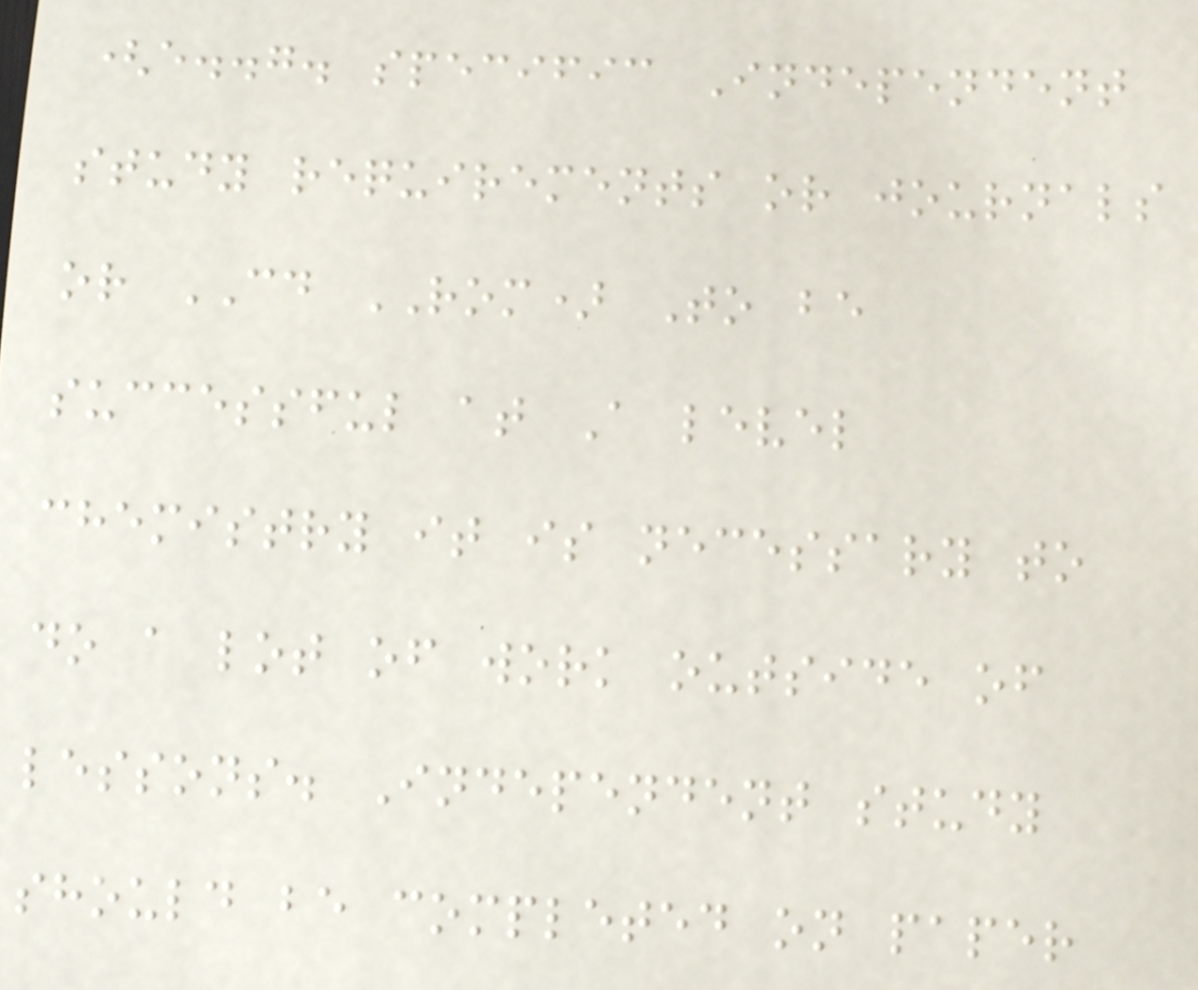(e..g. specific Independent
study requirements or journals
or CD ROM) To be
successful at A level
chemistry it is necessary to
do a lot of work outside of
lessons. Independent study
should be completed on paper
